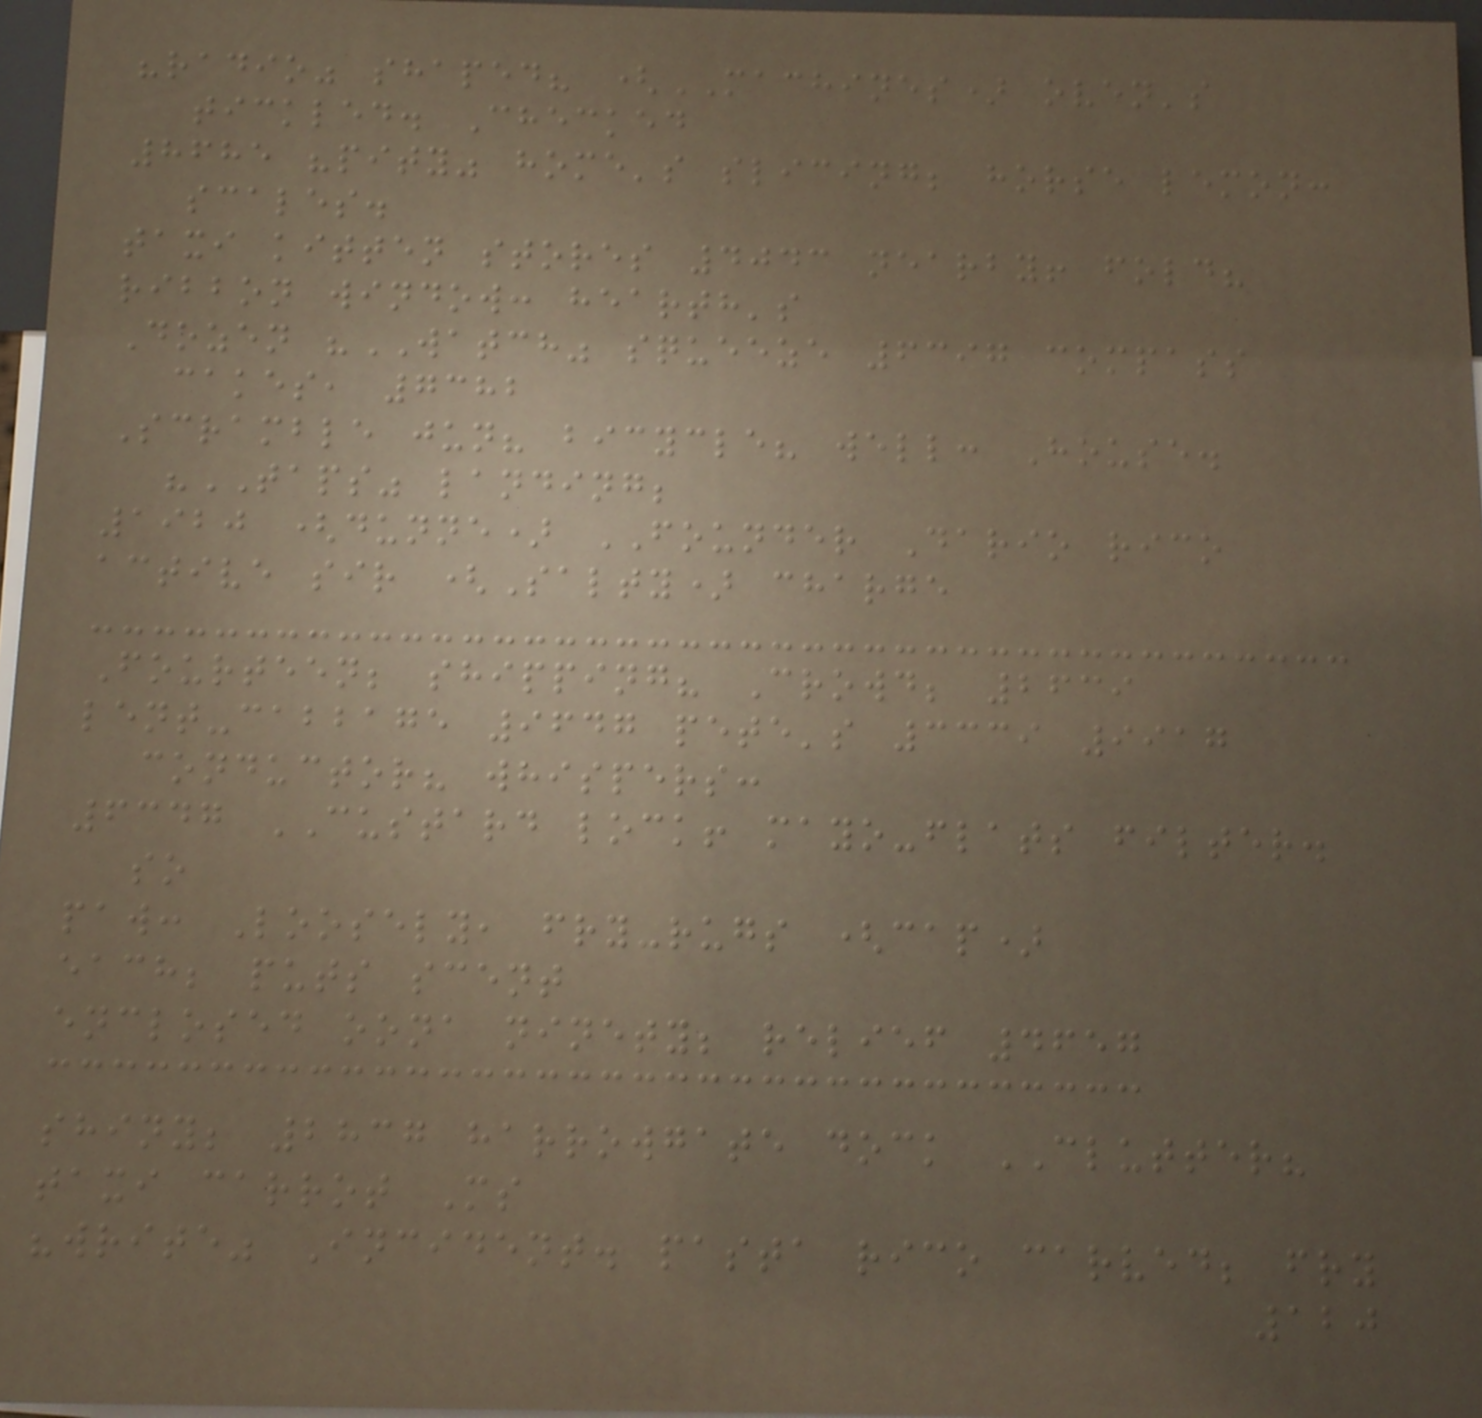"radio" shaped? (MACHINES) oven's
tickled. Checked
8685 "pity" home's slicing; horse lemon:
scales.
taxi kitten stores 4043 nearby! fold?
ribbon window: hearth's
Dozen "WATCH" squeeze 6397 compass
cakes, 7382
Scramble jun? bicycle? well: House.
"TAPS" landing;
1920 (dunne) FOUNDER Dario rico
active sir (Salty) charge
Fourteen; shipping? Crowd; 2639
lent-cabbage 9647 pete's 3339 9917
conductor? whispers:
6347 CUSTARD lock! mayo-flats filter.
so
paw: Loosely, fry-rugs (cap)
each; puts scent
enclosed oona ninety; relief 4657
shiny; 2837 harrowgate dock CLUTTER?
taxi carrot Ms
"write" Incident. pasta rico carved; fry
120
